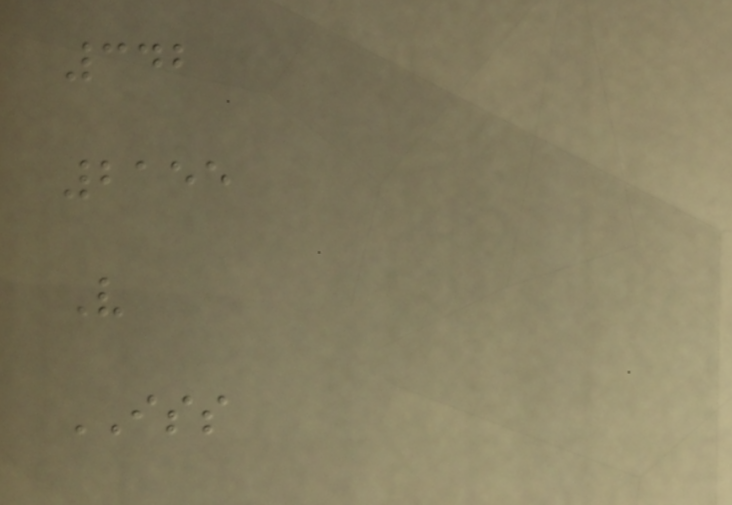342
2155
V
ISS
